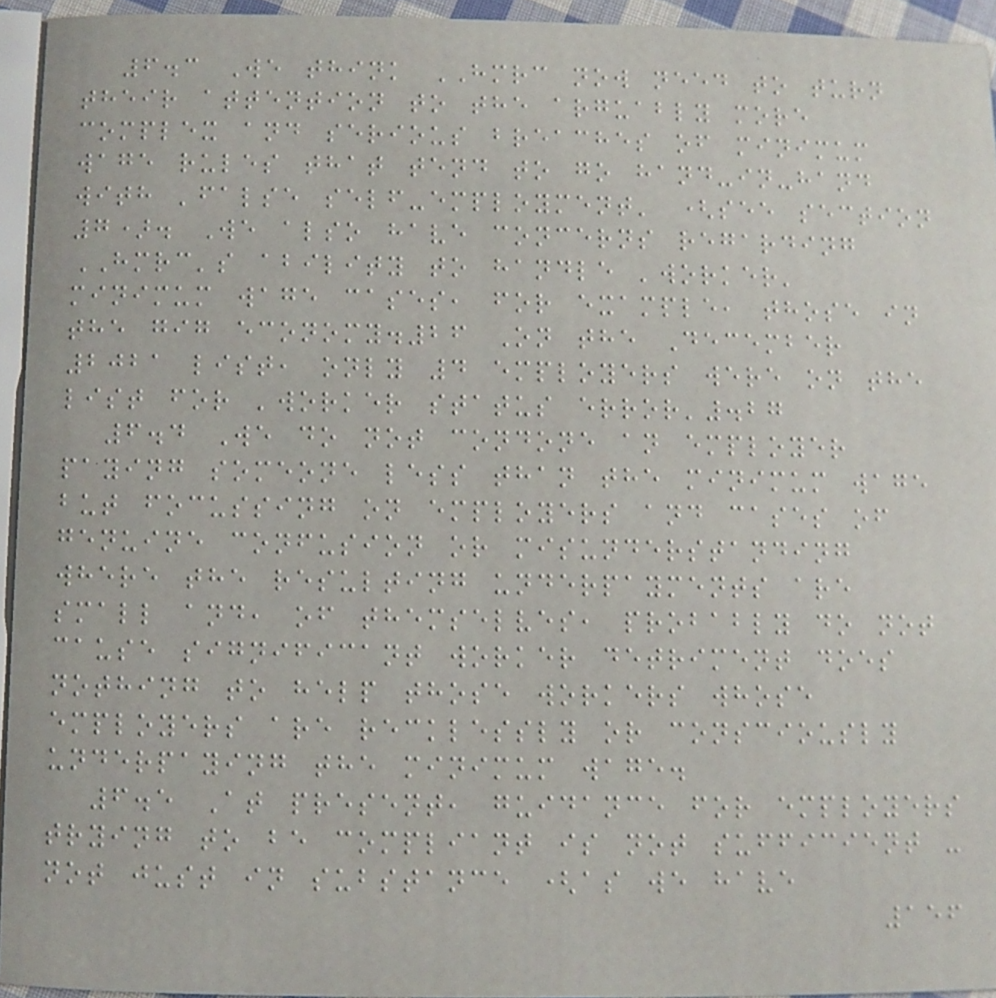6.3 We think HMRC now need to turn
their attention to the arguably more
complex and serious breaches of minimum
wage rules that tend to go hand-in-hand
with 'false self-employment' (see section
7). We also have concerns regarding
HMRC's ability to handle 'worker'
minimum wage cases, for example, those in
the gig economy.26 On the December
2021 list, only 4 employers were on the
list for 'worker status error'.27
6.4 We do not condone an employer
paying someone less than the minimum wage
but focussing on employers and cases of
genuine confusion or misunderstanding
where the resulting underpayments are
small and, of themselves, probably do not
cause significant worker detriment does
nothing to help those workers whose
employers are recklessly or consciously
underpaying the minimum wage.
6.5 At present, guidance for employers
trying to be compliant is not sufficient -
not just in substance (as we have
156
